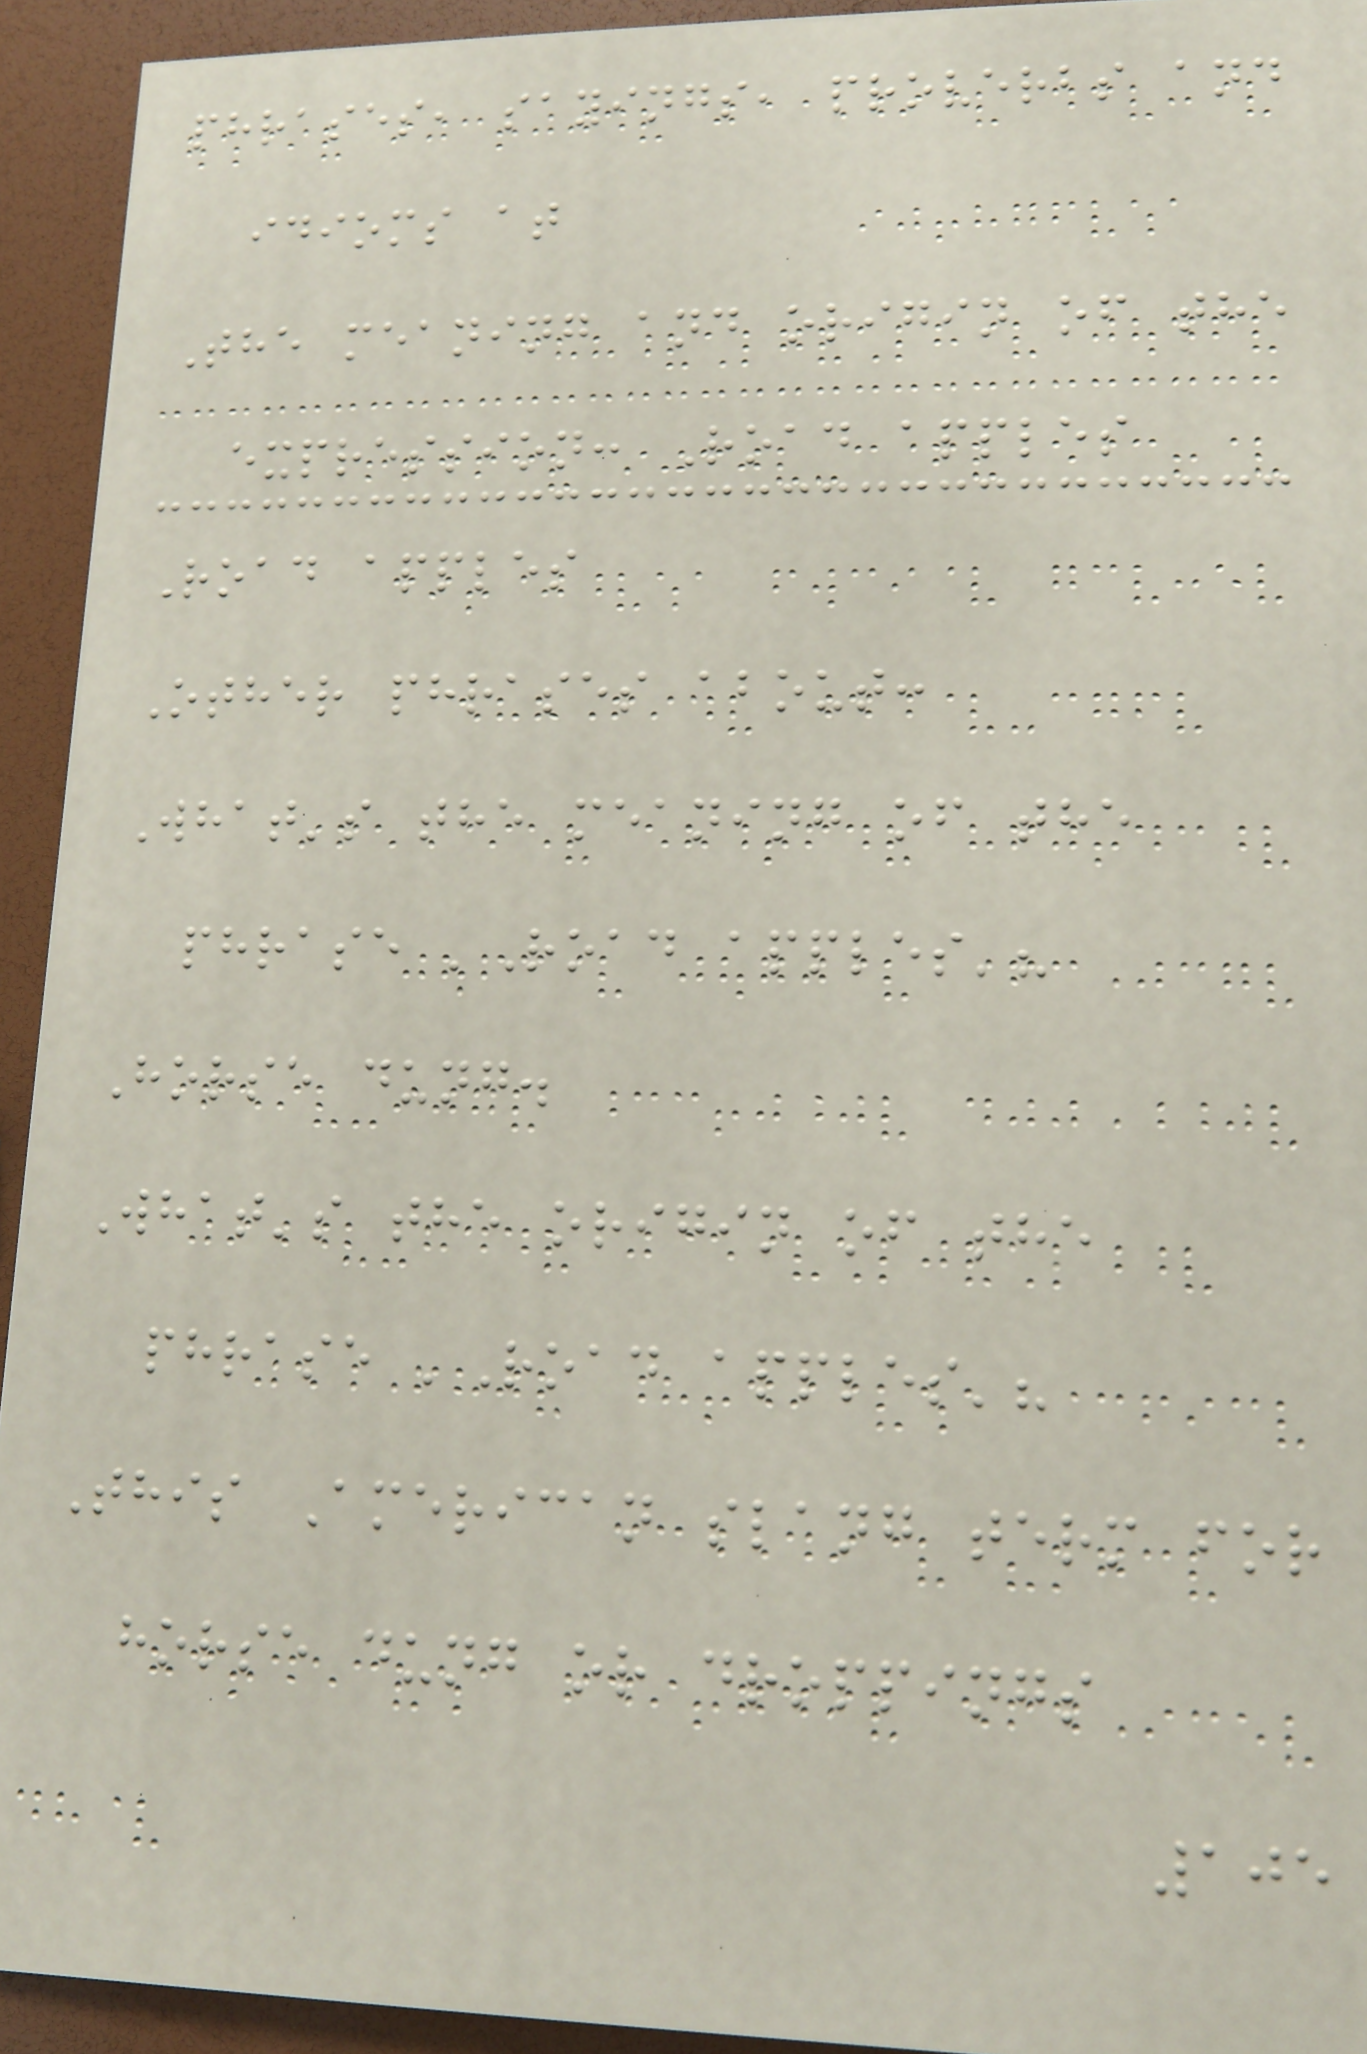phrases, sayings, proverbs and
idioms at
The meaning and origin of the
expression: Road apples
Road apples
Other phrases about:
What's the meaning of the
phrase 'Road apples'?
Horse dung.
What's the origin of the
phrase 'Road apples'?
This American slang term for
horse dung or droppings
105
